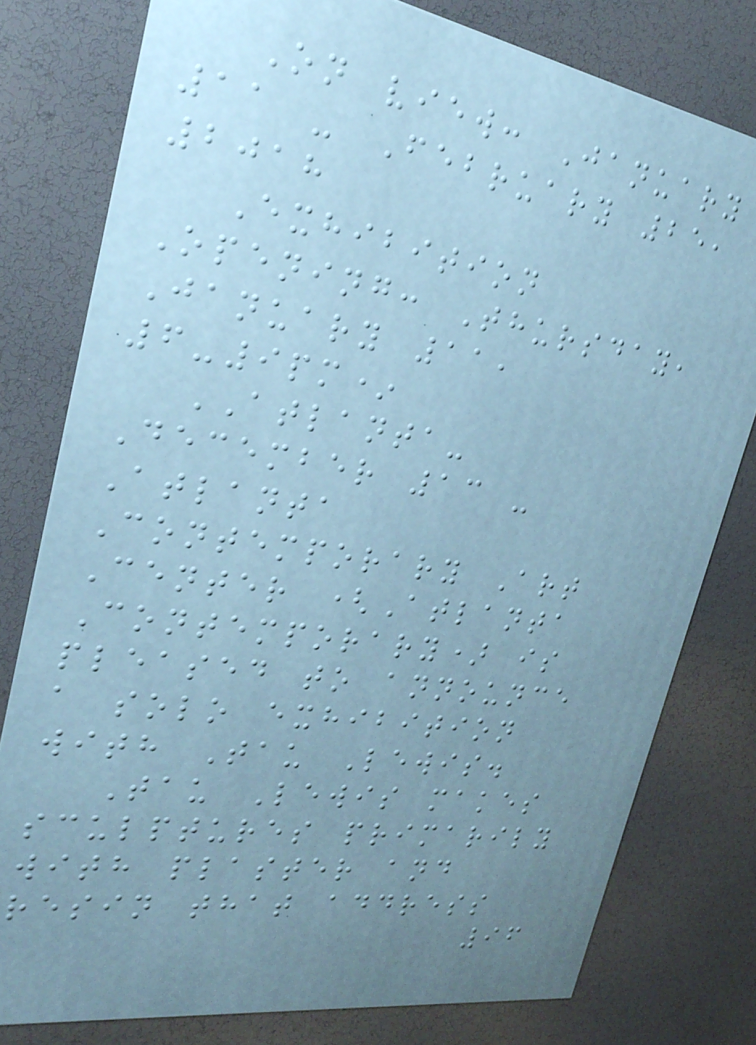On view: January
11 - February 25,
2018
Exhibition
Opening: Thursday,
January 11,
6-9pm*
ATLANTA-
December 13 -
Atlanta
Contemporary Art
Center (Atlanta
Contemporary) is
pleased to announce
a solo exhibition
with Tau Lewis.
Tau Lewis makes
sculptures primarily
with plaster and
resin that address
96
